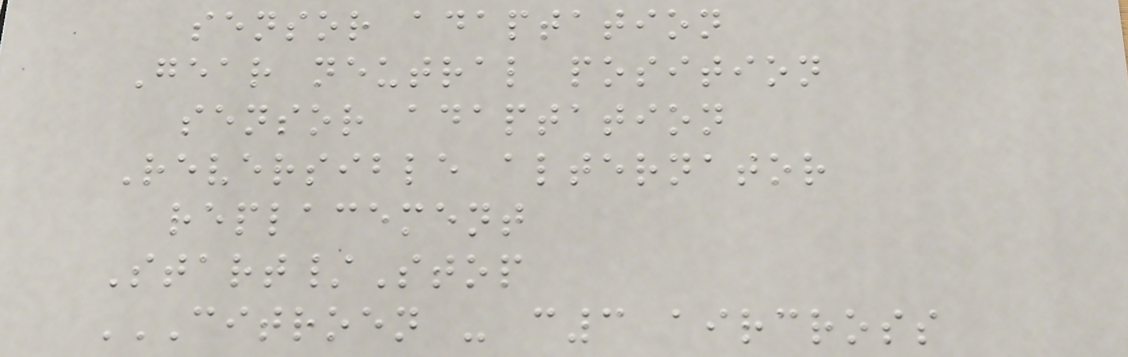sensor adaptation
Gear neutral position
sensor adaptation
Reversible alternator
replacement
Start/Stop
CITROEN - C3 AIRCROSS
